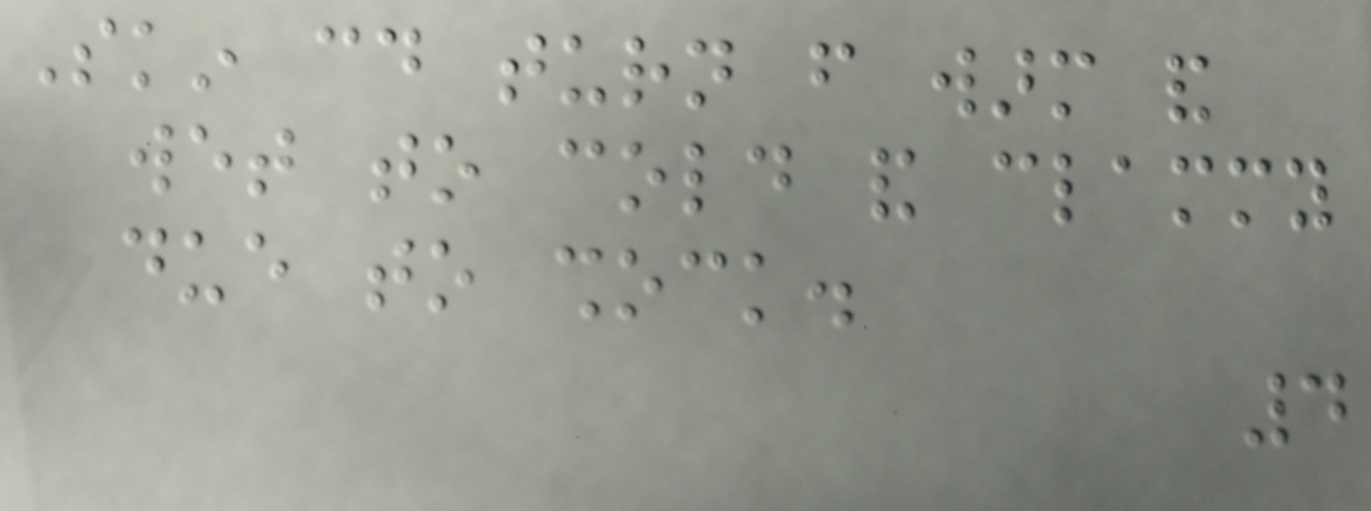Skin could turn from warm and
wet to cold and clammy
due to shock.
4
